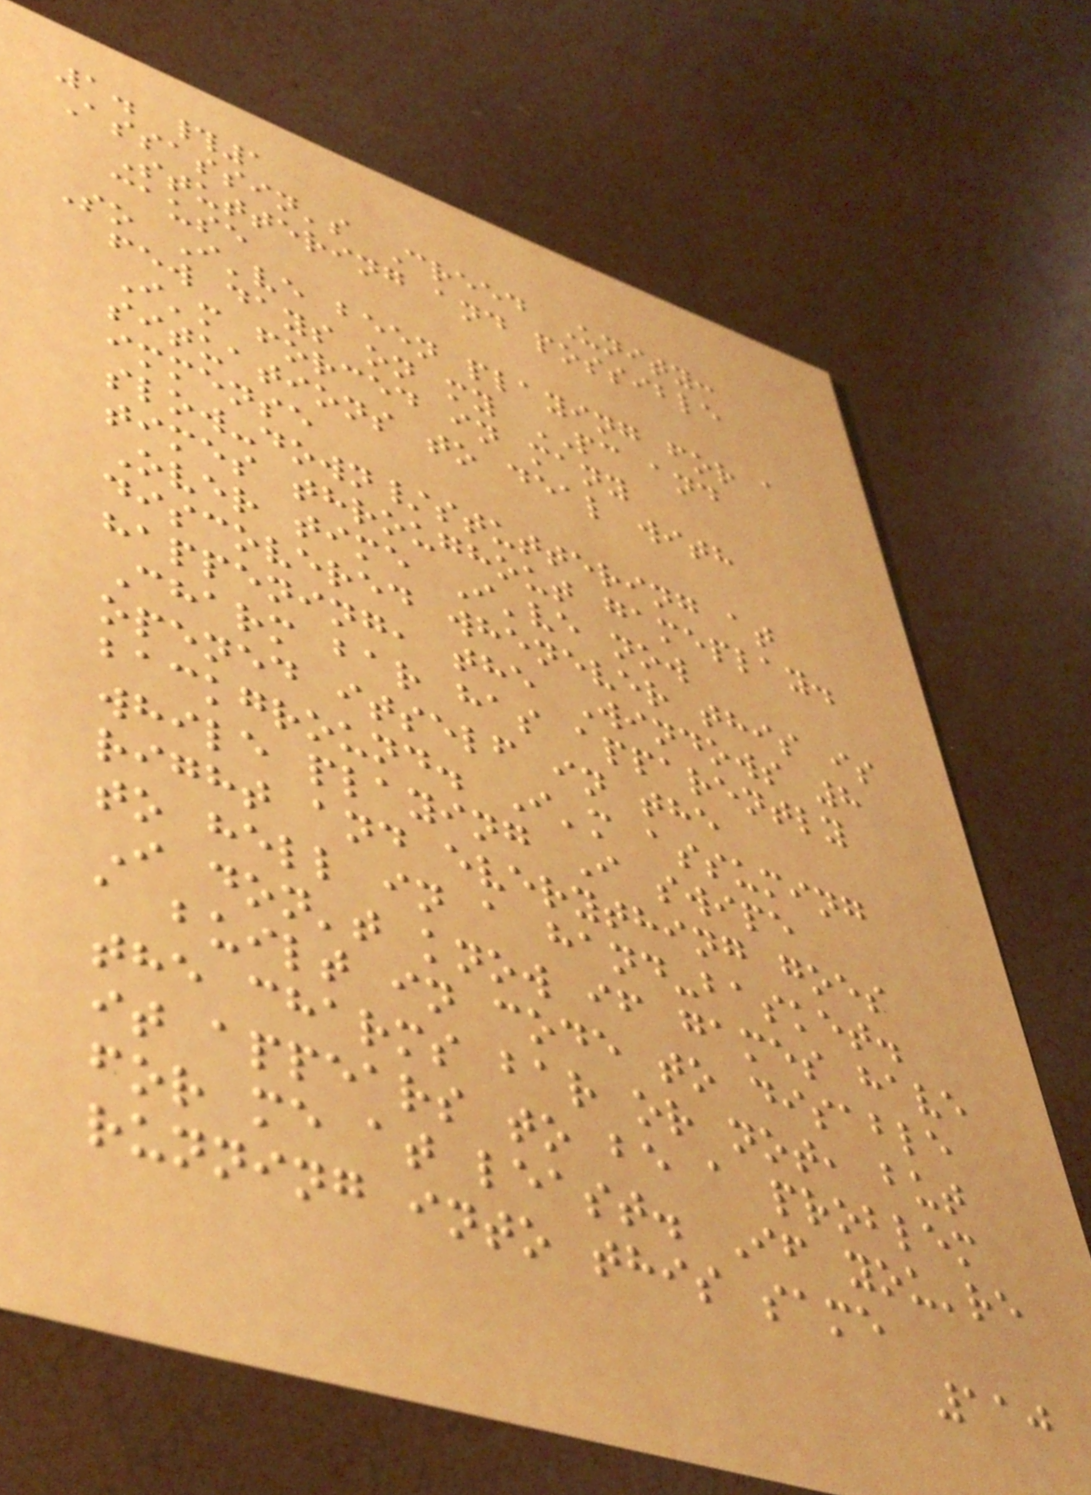1. #1
Assassin's Creed Unity:
Stuttering and possible
cause
So I've been playing for a
few days on my PC and
I'm forced in many
situations to deal with
immense
slow-down/stuttering at
times throughout gameplay.
Over time I've now
discovered whenever this is
happening, the Windows 8
Charm bar has apparently
opened itself in the
background. I'm assuming
while playing I swipe
right and everything goes
to hell in a hand-basket.
I don't know if games have
a built in code to disable
the charms bar or not, but
it appears to be a problem
for me at least. If you're
running into this same
110
